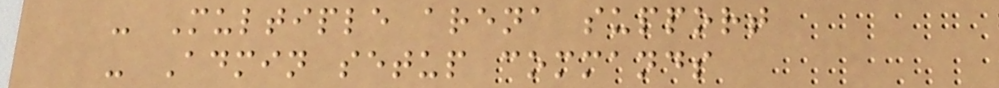- Multiple arena support
- Admin setup commands
